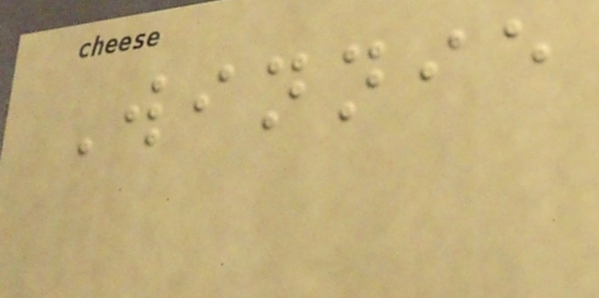Winnie
